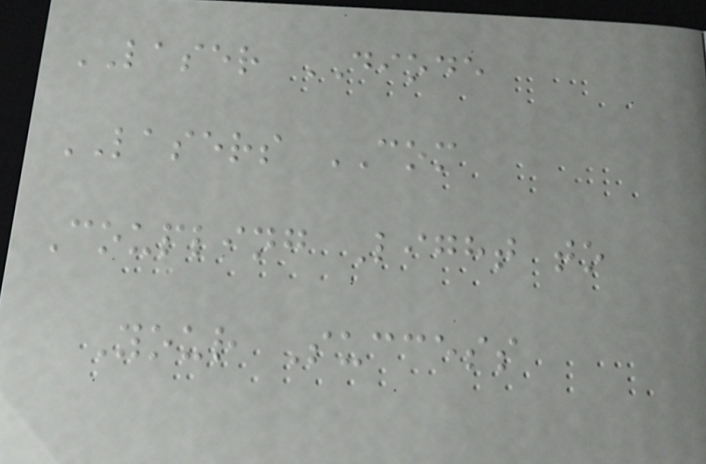LASER DIODE
LASERS COM
Coupling Light to
Your Success
